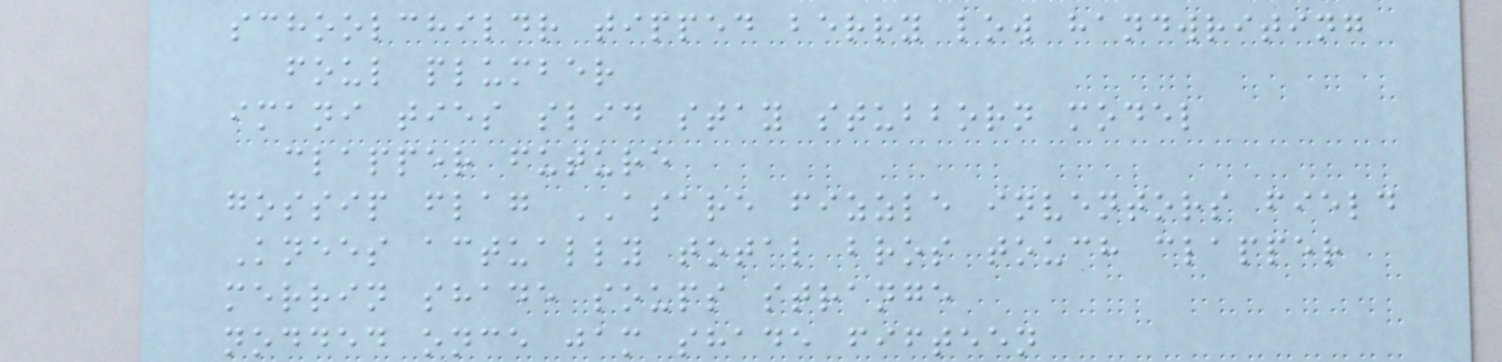schoolchildr tipped berry low handwriting
foul plumber
imani ties slid stay stubborn model
clapper future
gossip flag ASARE fizzle inventors field
Knees actually total bros touch clapper
merrin shade soups strange
nodded once jam shade fifteen
